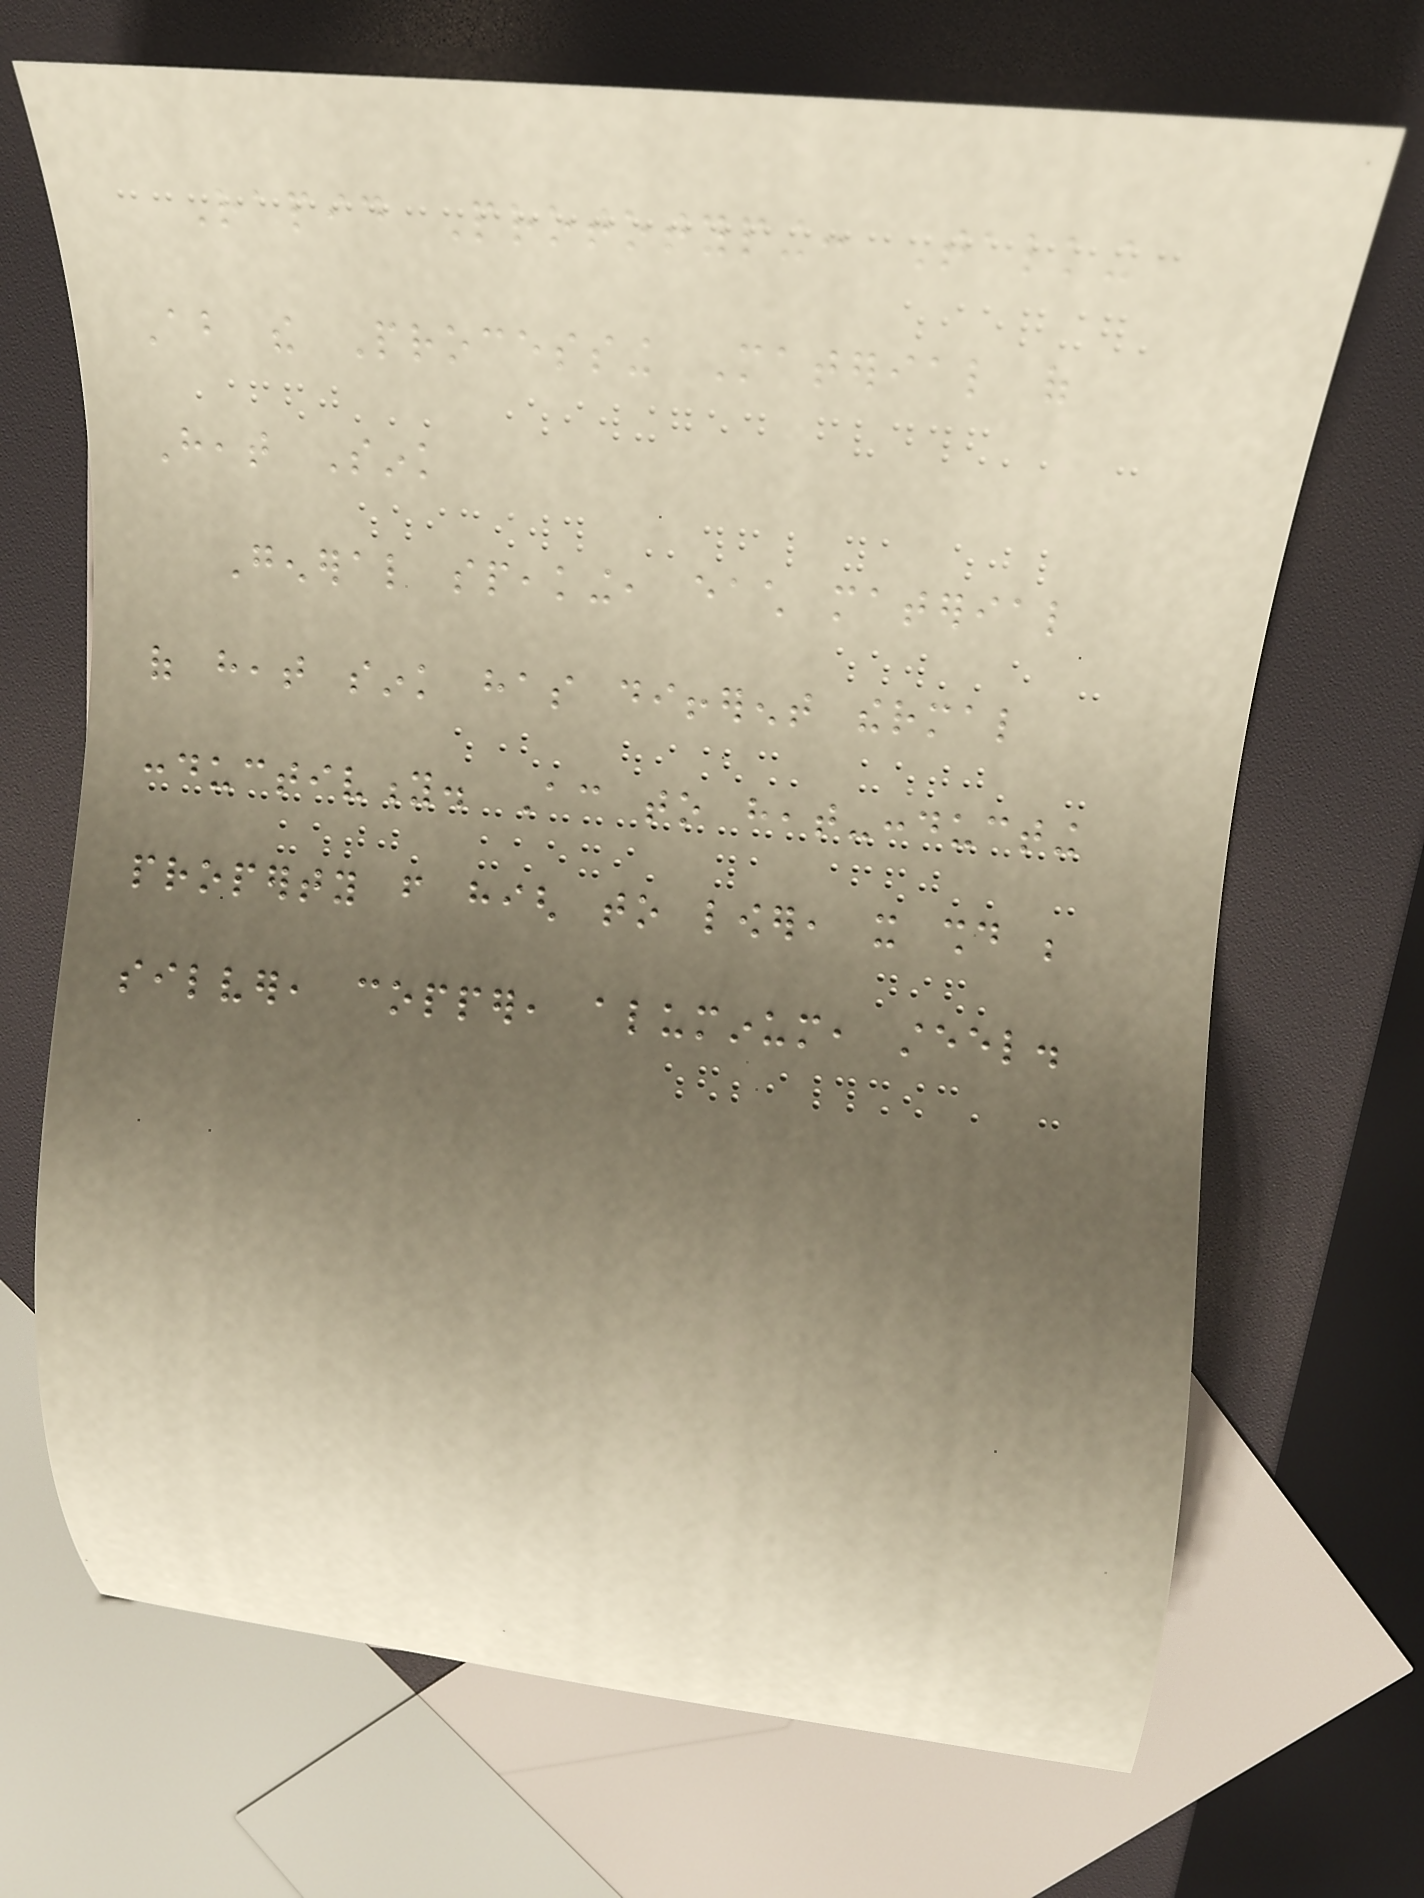Rapid Prototyping: Talking
About the Processing Material of
Heat Sink
General speaking, each material
of heat sink has different thermal
conductivity. According to heat-conducting
property from high to lower, it should be
silver, copper, aluminum, steel.
